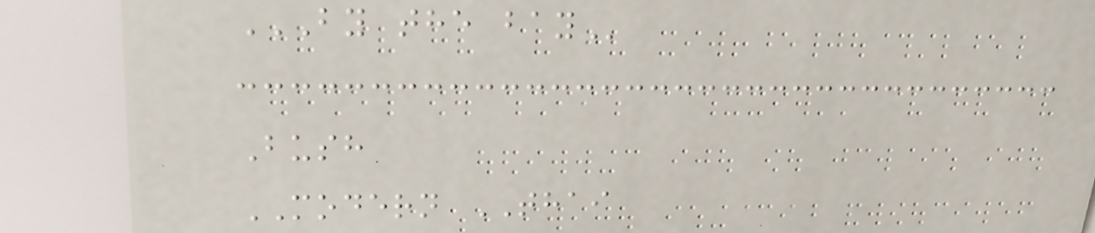BY THE BAY
Bush
MODERN THAI
